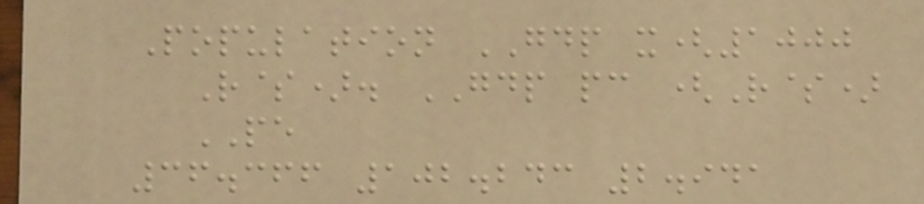Population GDP x(1000
R$). GDP pc (R$)
PE
36.366 102.243 2.941
